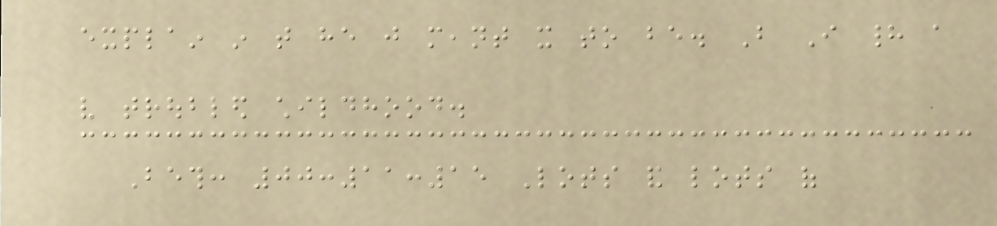explain in that he just meant it to be. But I had a
very troubled childhood.
Beth: 00:11:15 Lots and lots of
